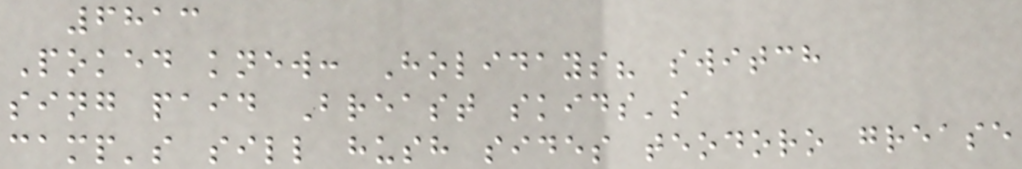6813
Poked knew: Holidays? switch
sing paid Breast skids's
camp's sill hush sides teodoro grease
